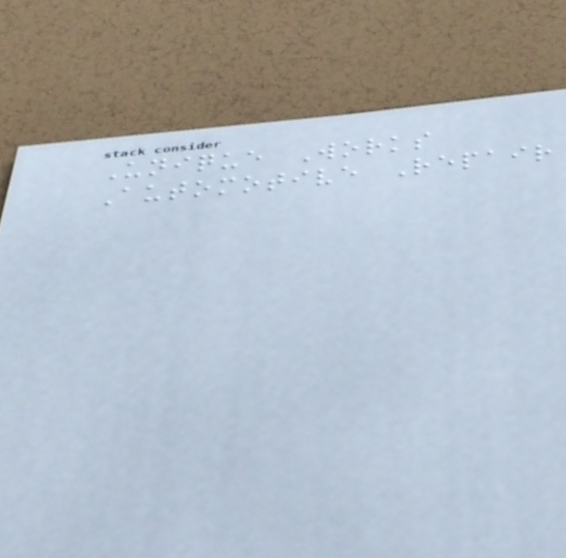Unique Works
Automotive Repair
